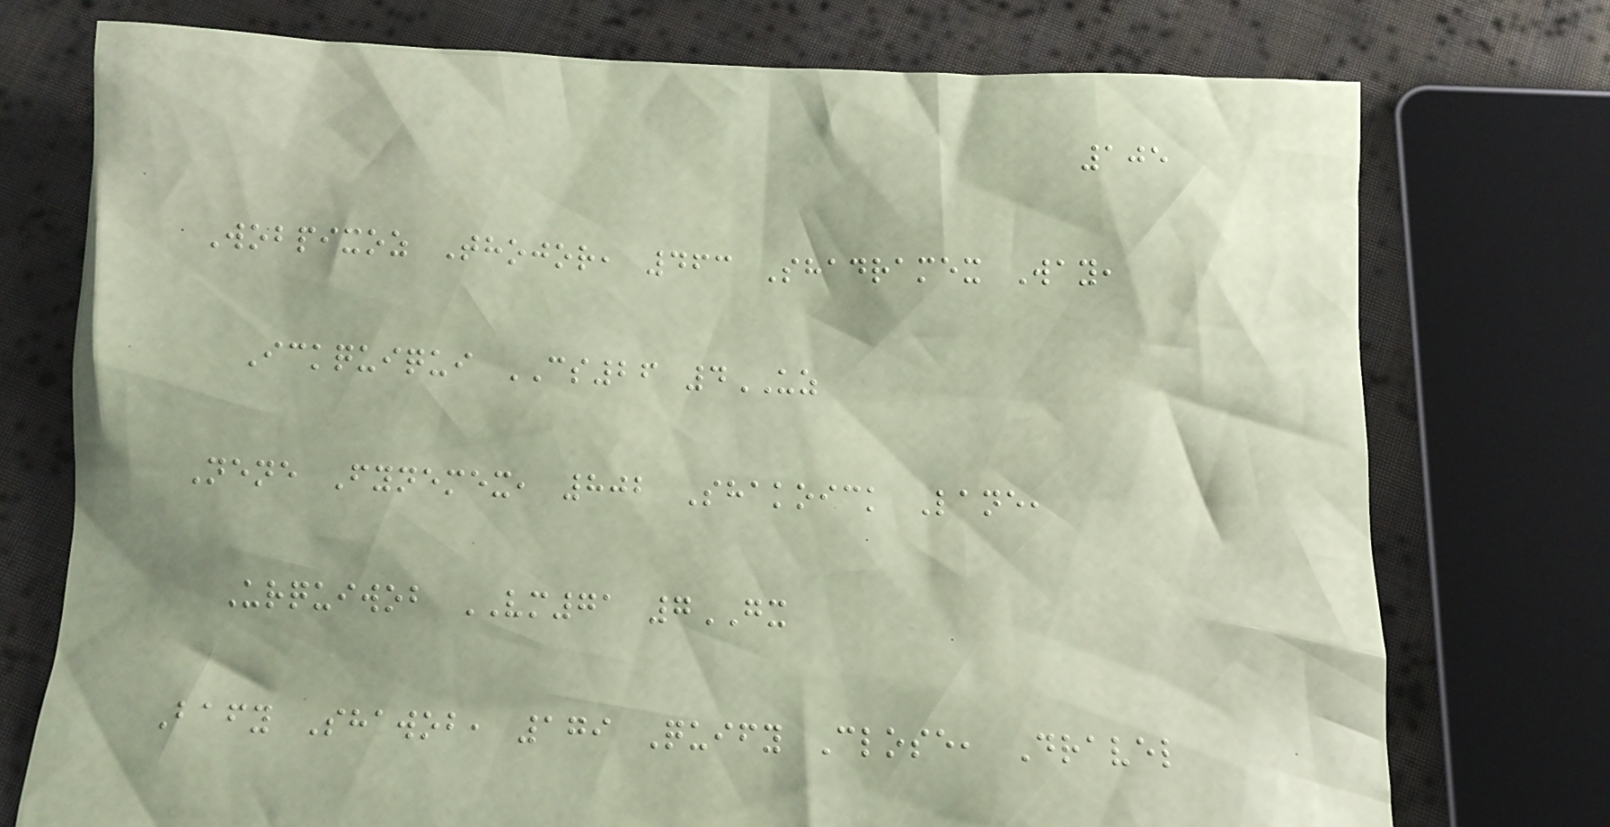105
Wobpixoz Thojor, 463 Shadramex Way,
Ickquiqui CS26 4UZ
Nene Fynemex, 802 Shakoick Lane,
Urquiwob VM71 7GX
Bafy Shawob, 179 Quify Close, Dravel
